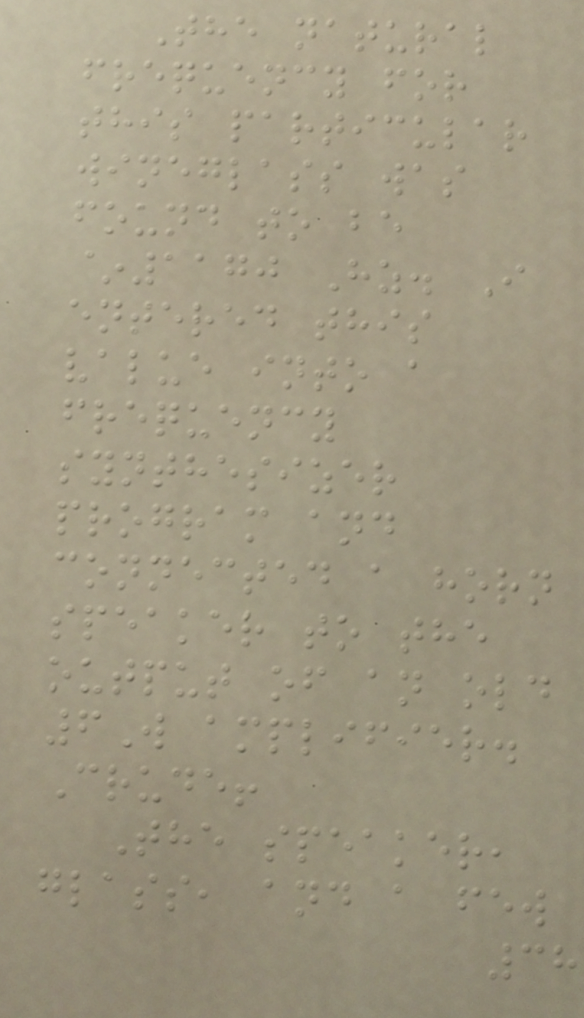The natural
frequency for
this particular
wineglass was
found to be
~1170 Hz. I
entered this
value into a
frequency
synthesizer
program and
connected a horn
speaker to the
output of an old
6W amplifier.
Crude!
The speaker,
glass, and a few
38
